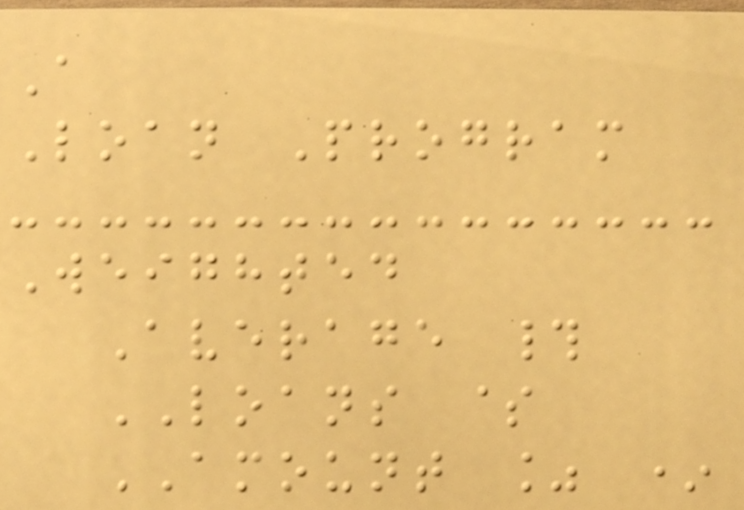A
Loan Program
Weighted
Average #
LOANS $
AMOUNT % *
